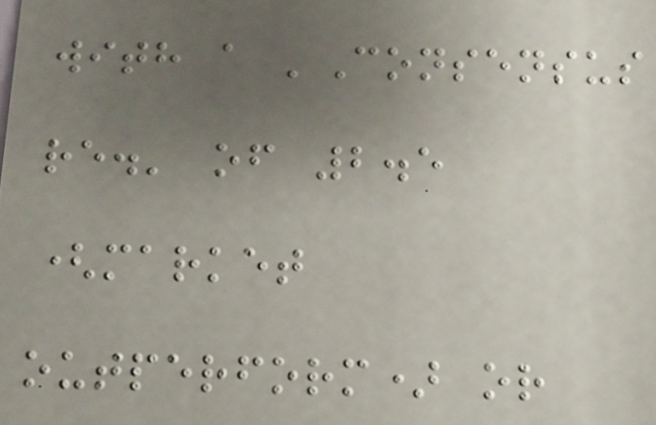with a 'Consensus
re.' of 2.5
(market
outperform) or
